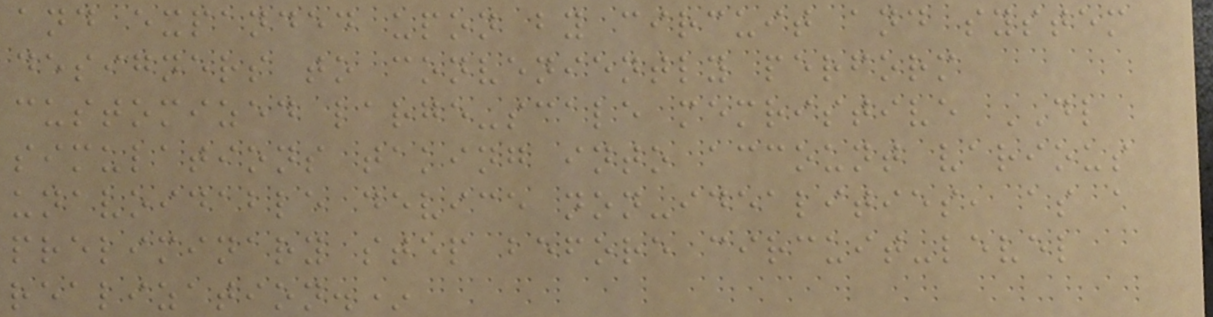and expanded upon by circuit and system
designers to conveniently perform
customized large-scale memristive DL
simulations taking into account various
unavoidable device non-idealities, as a
preliminary step before circuit-level
realization.*
